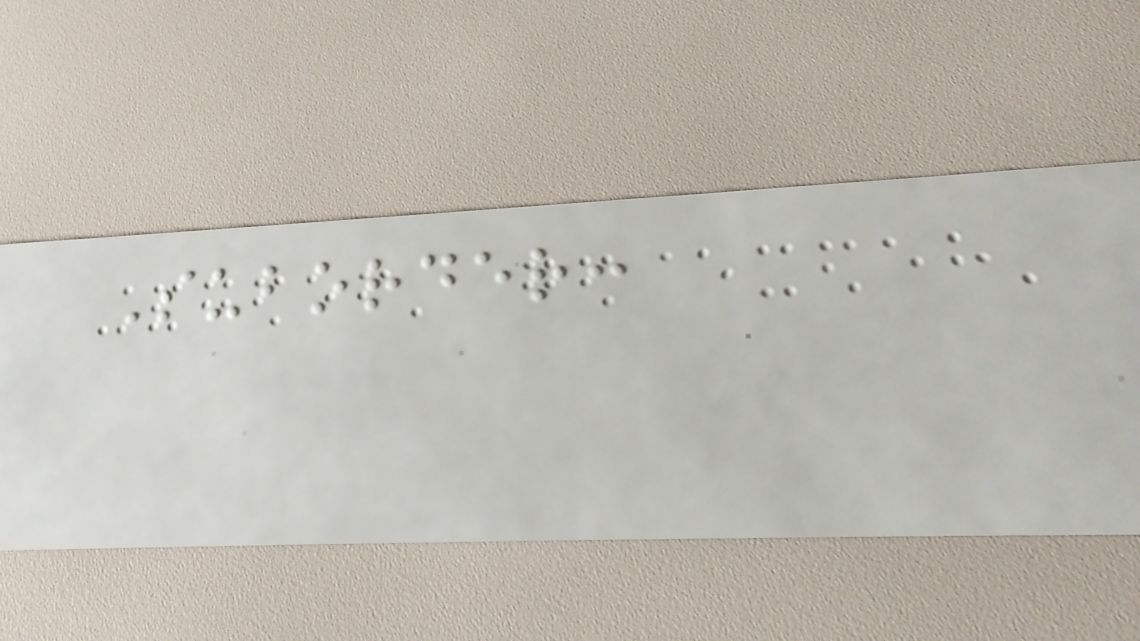Suborder:
